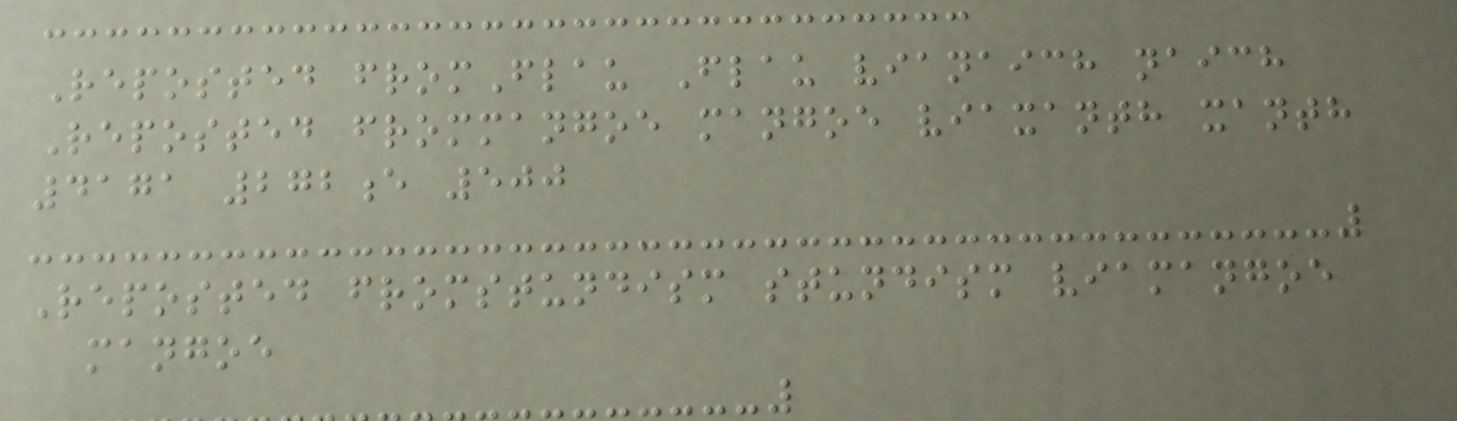Reposted fromFlau Flau vianaich naich
Reposted frommangoe mangoe viaxanth xanth
4171 272e 500
Reposted fromstundism stundism viamangoe
mangoe
